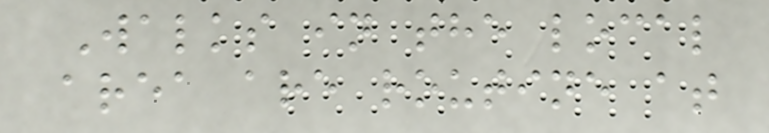Walks in the local
area are routine at
